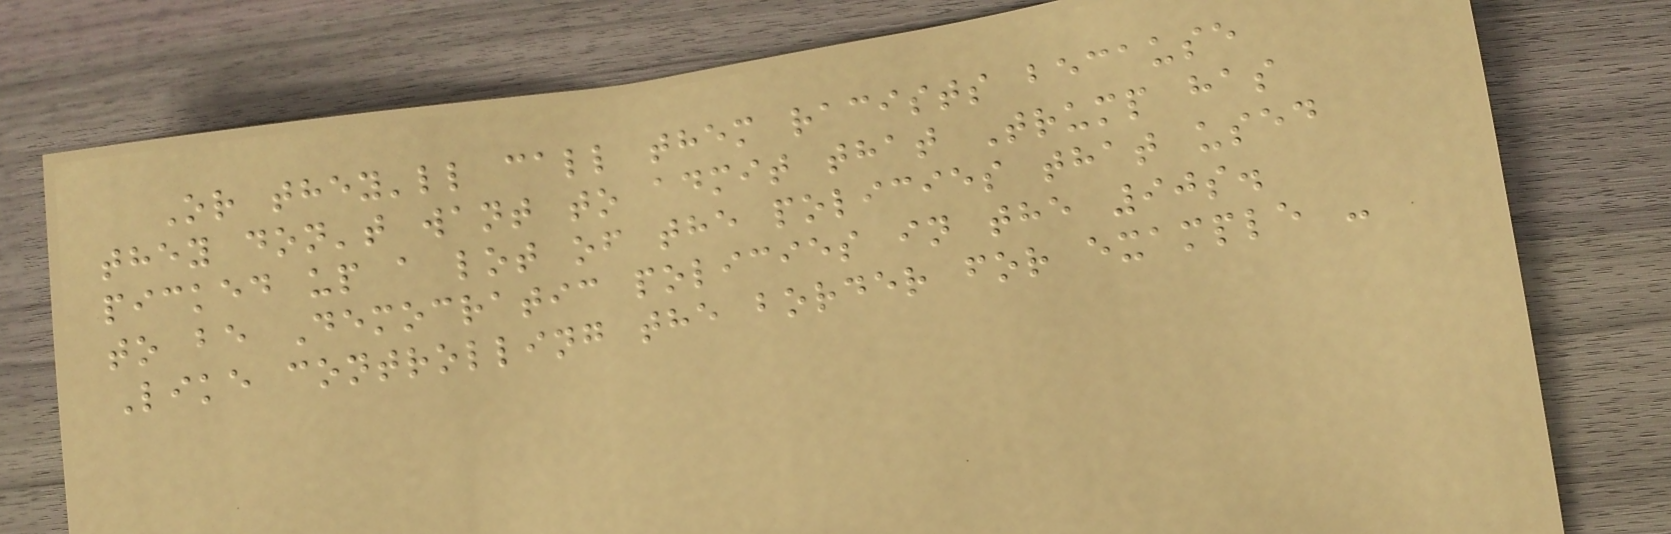Or they'll call them racists because
they don't want to admit that Trump has
picked up a lot of the policies that used
to be Democratic policies in the 90s.
Like controlling the border for example -
